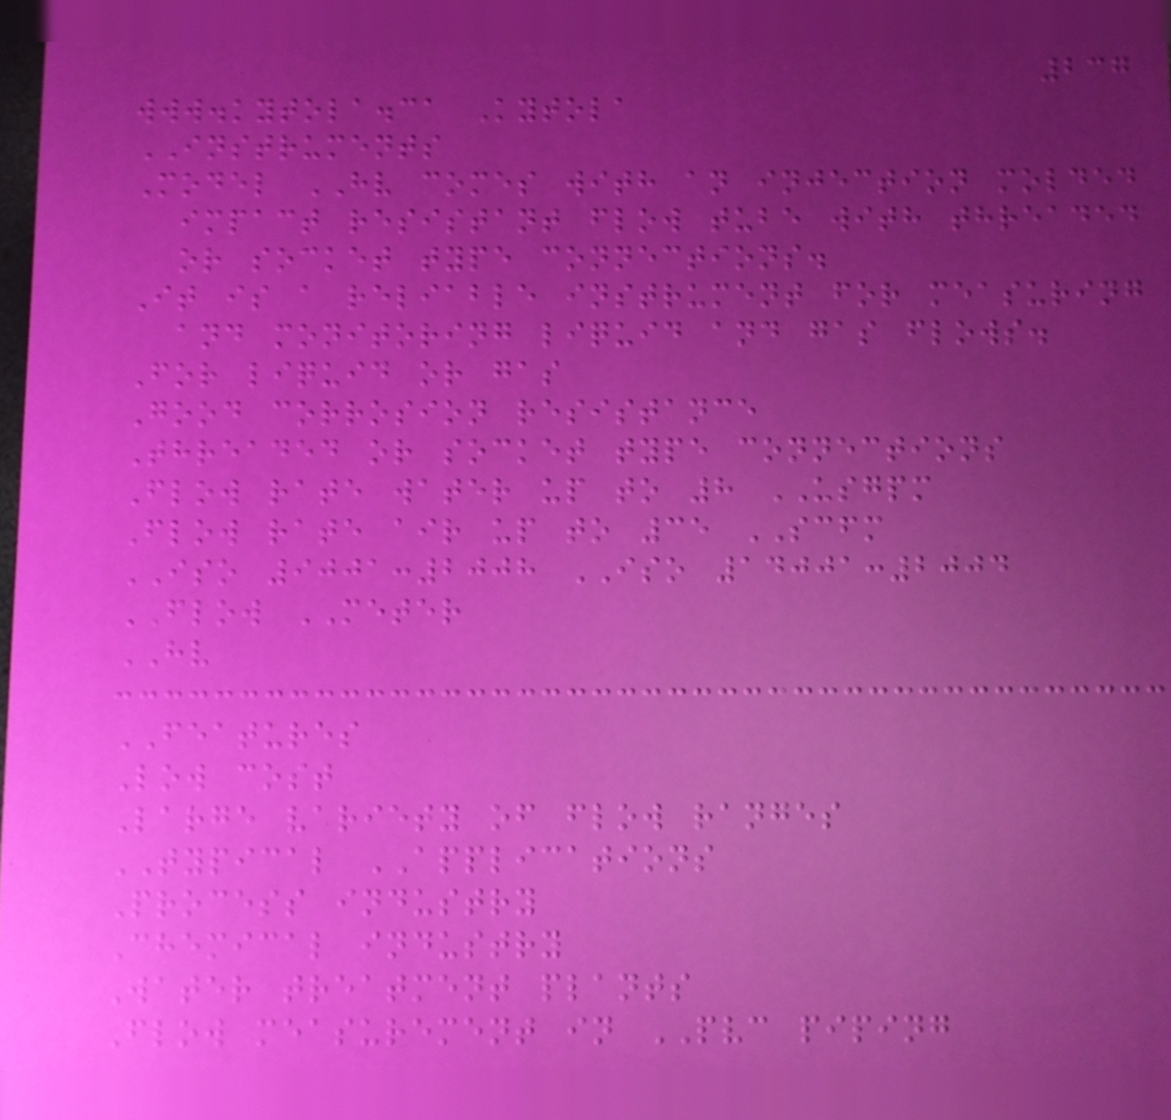237
www.kytola.ca Kytola
INSTRUMENTS
Model HV comes with an injection molded
impact resistant flow tube with threaded
or socket type connections.
It is a reliable instrument for measuring
and monitoring liquid and gas flows.
For liquid or gas
Good corrosion resistance
Threaded or socket type connections
Flow rate water up to 8 USGPM
Flow rate air up to 35 SCFM
ISO 9001:2008 ISO 14001:2004
FLOW METER
HV
FEATURES
Low cost
Large variety of flow ranges
TYPICAL APPLICATIONS
Process industry
Chemical industry
Water treatment plants
Flow measurement in PVC piping
